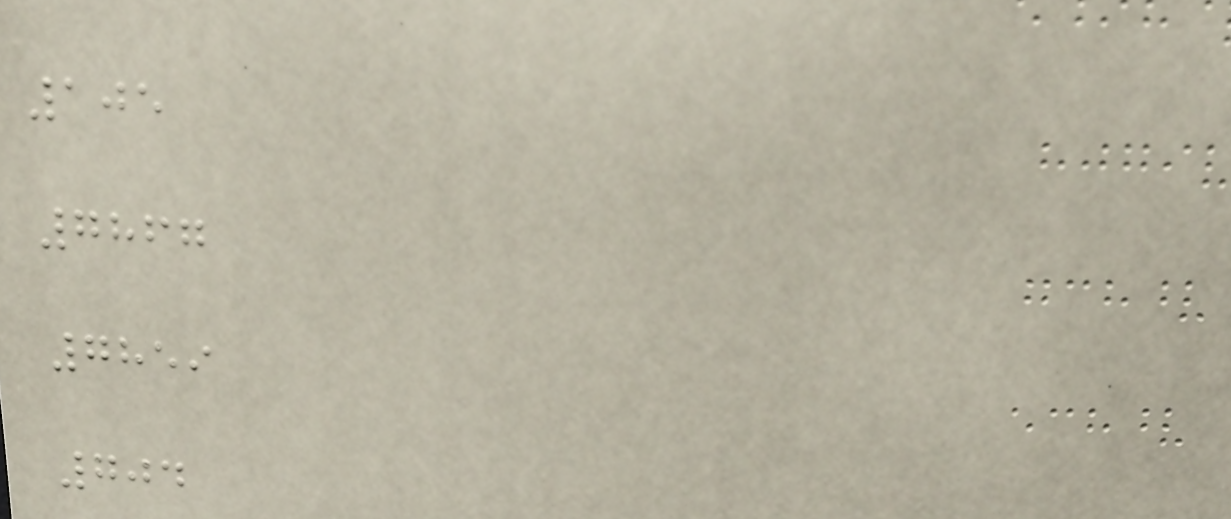105
7867
7859
704
